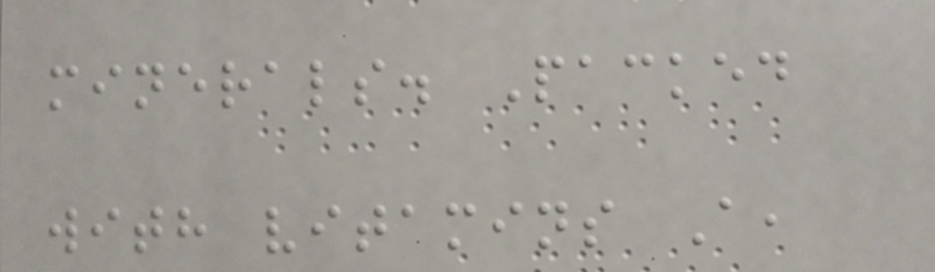minerals. Packed
with vitamins A,
